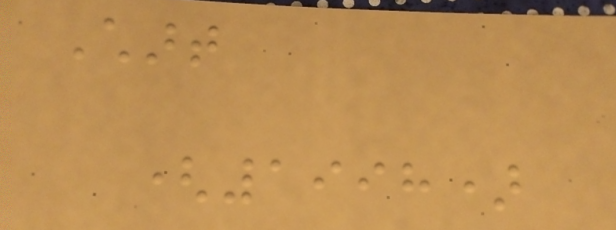Chart
(1998)
